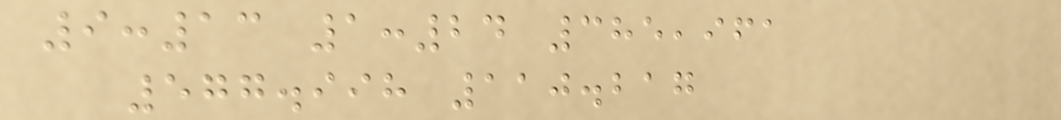9:13 1:24 385,961
577.998 110.217
